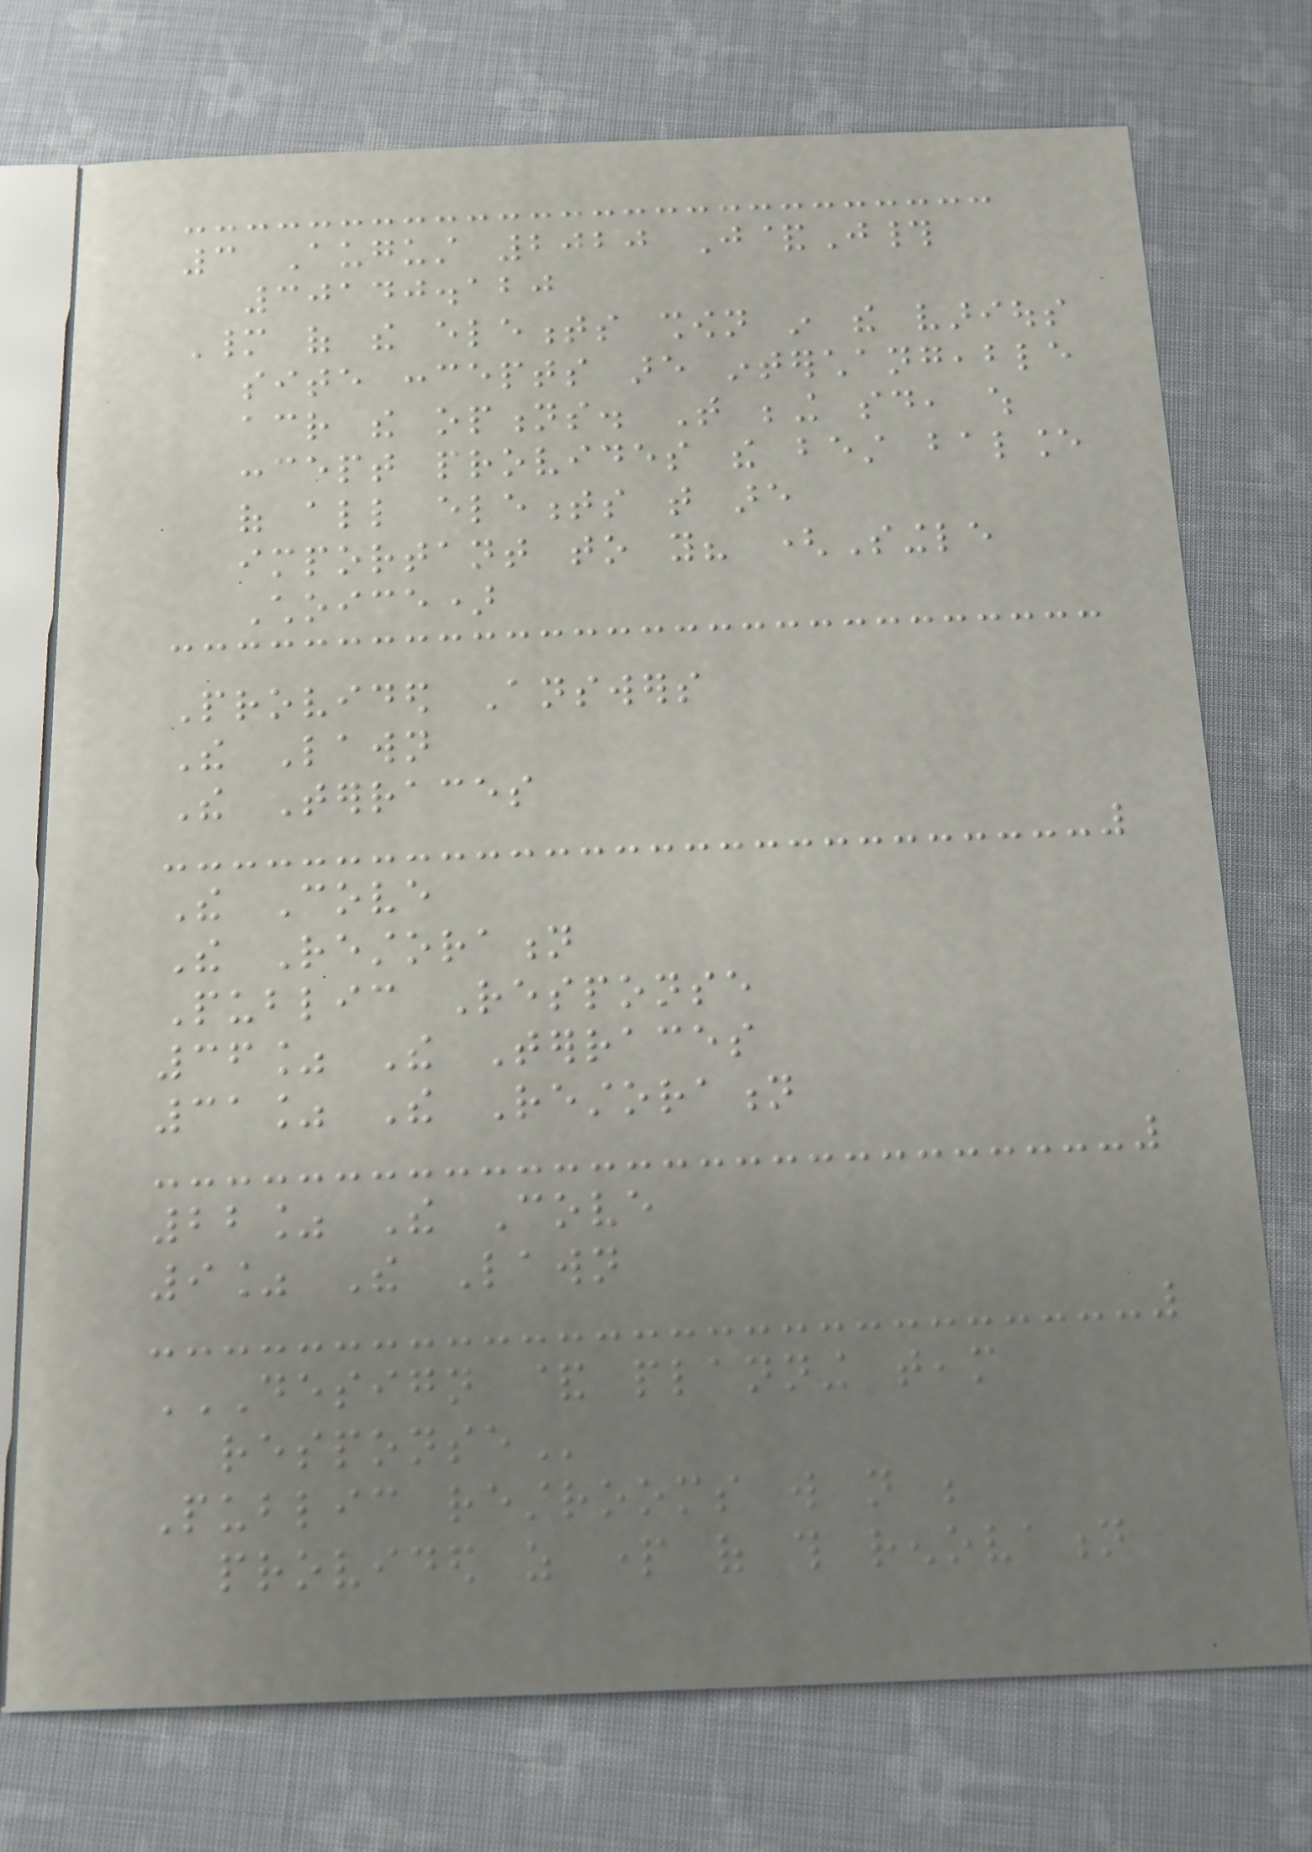3 August 2020 J&J#
30140.120
Many of the elements shown in the various
site concepts are interchangeable
across the options. That being said, which
concept provides the best balance
of all elements that are
important to you? (Single
Choice)
Provided Answers
The Lawn
The Terraces
The Cove
The Restoration
Public Response
36% The Terraces
31% The Restoration
22% The Cove
9% The Lawn
DESIGN & PLANNING TEAM
RESPONSE
Public restrooms will not be
provided as part of this renovation
